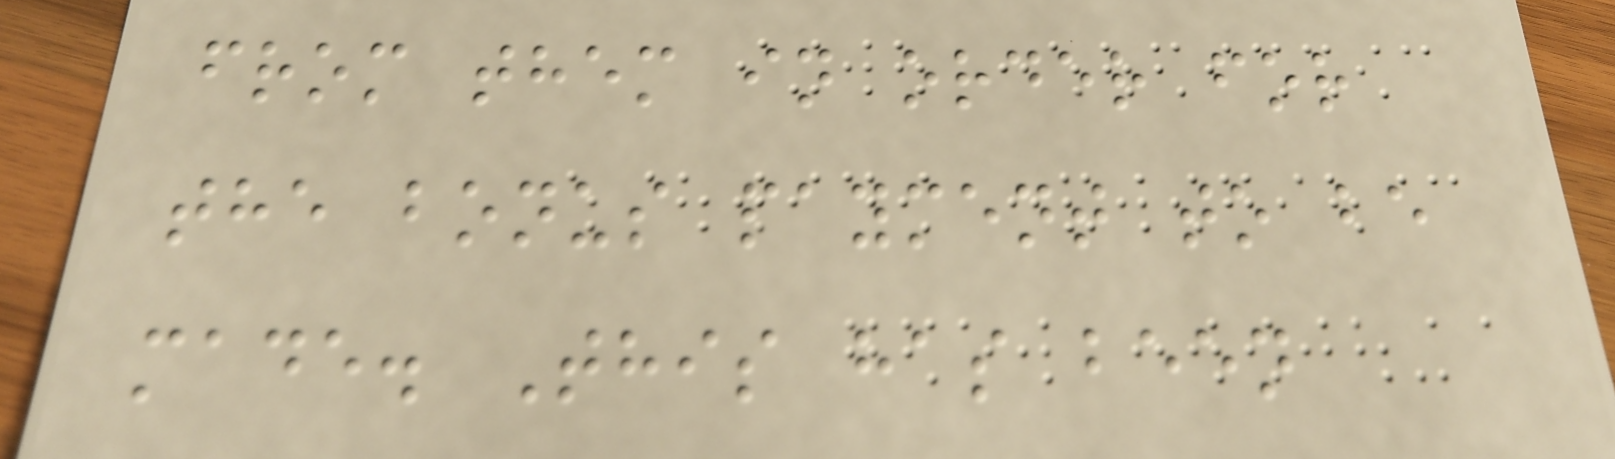from them in order for
the bonus payment to be
made. This has been
